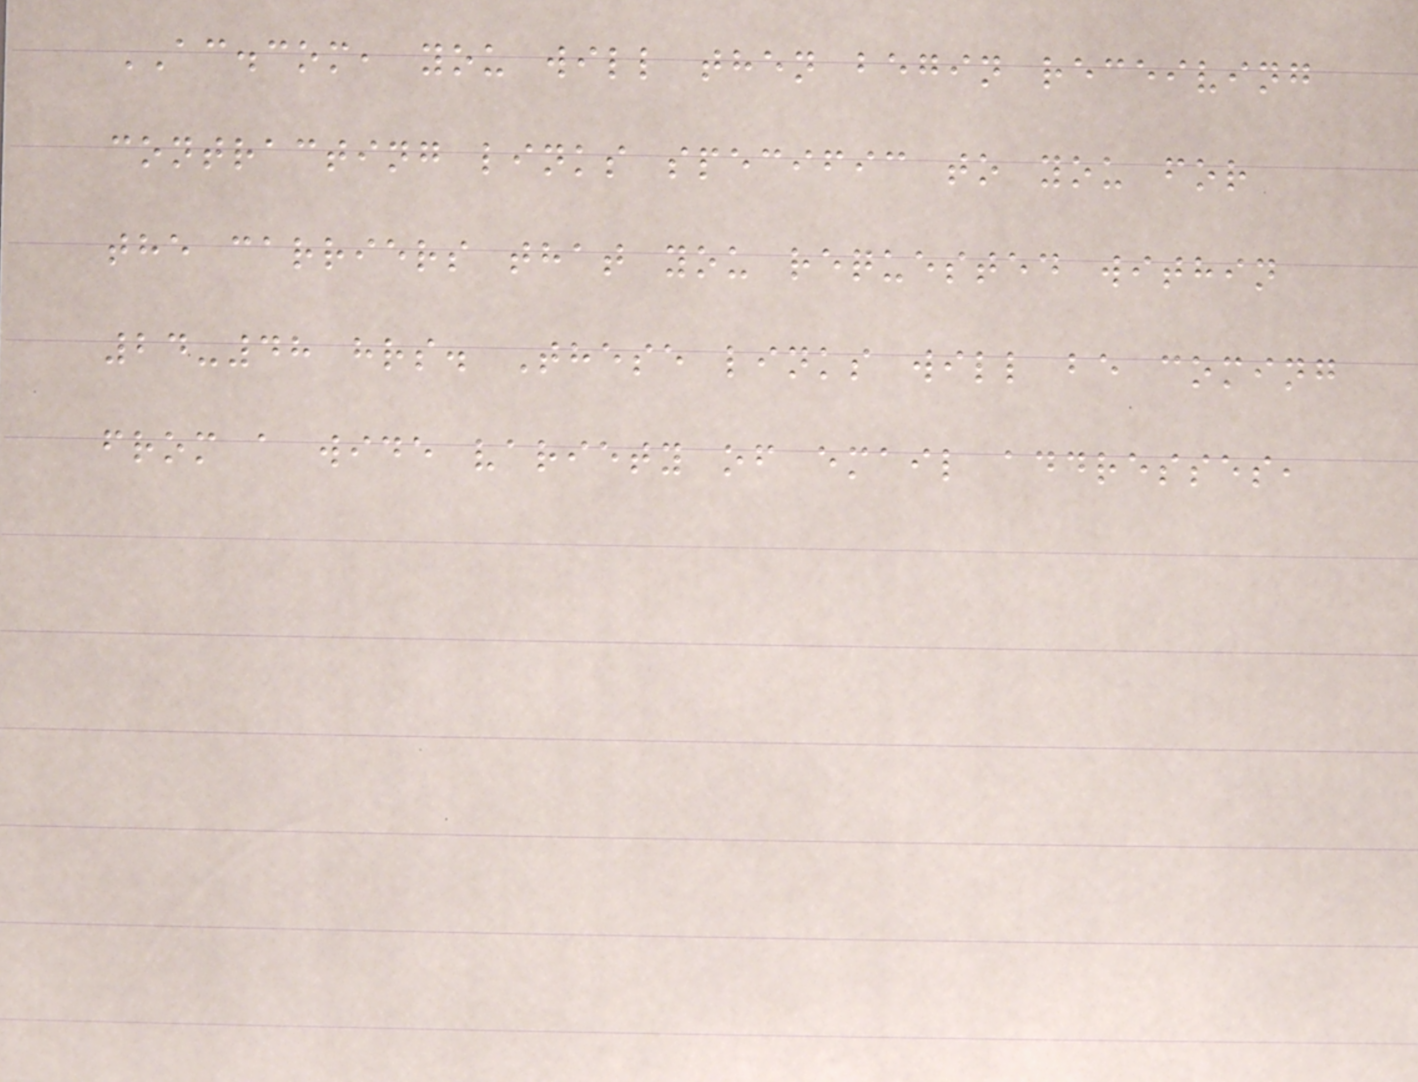AC.com, you will then begin receiving
contracting links specific to you for
the carriers that you requested within
24-48 hrs. These links will be coming
from a wide variety of email addresses,
